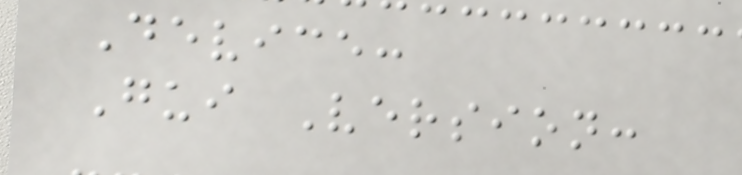Device:
Gui Version:
